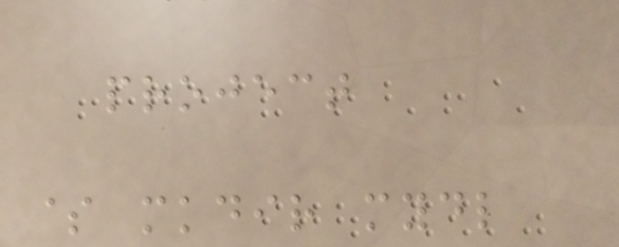project
$ mkdir mydl
